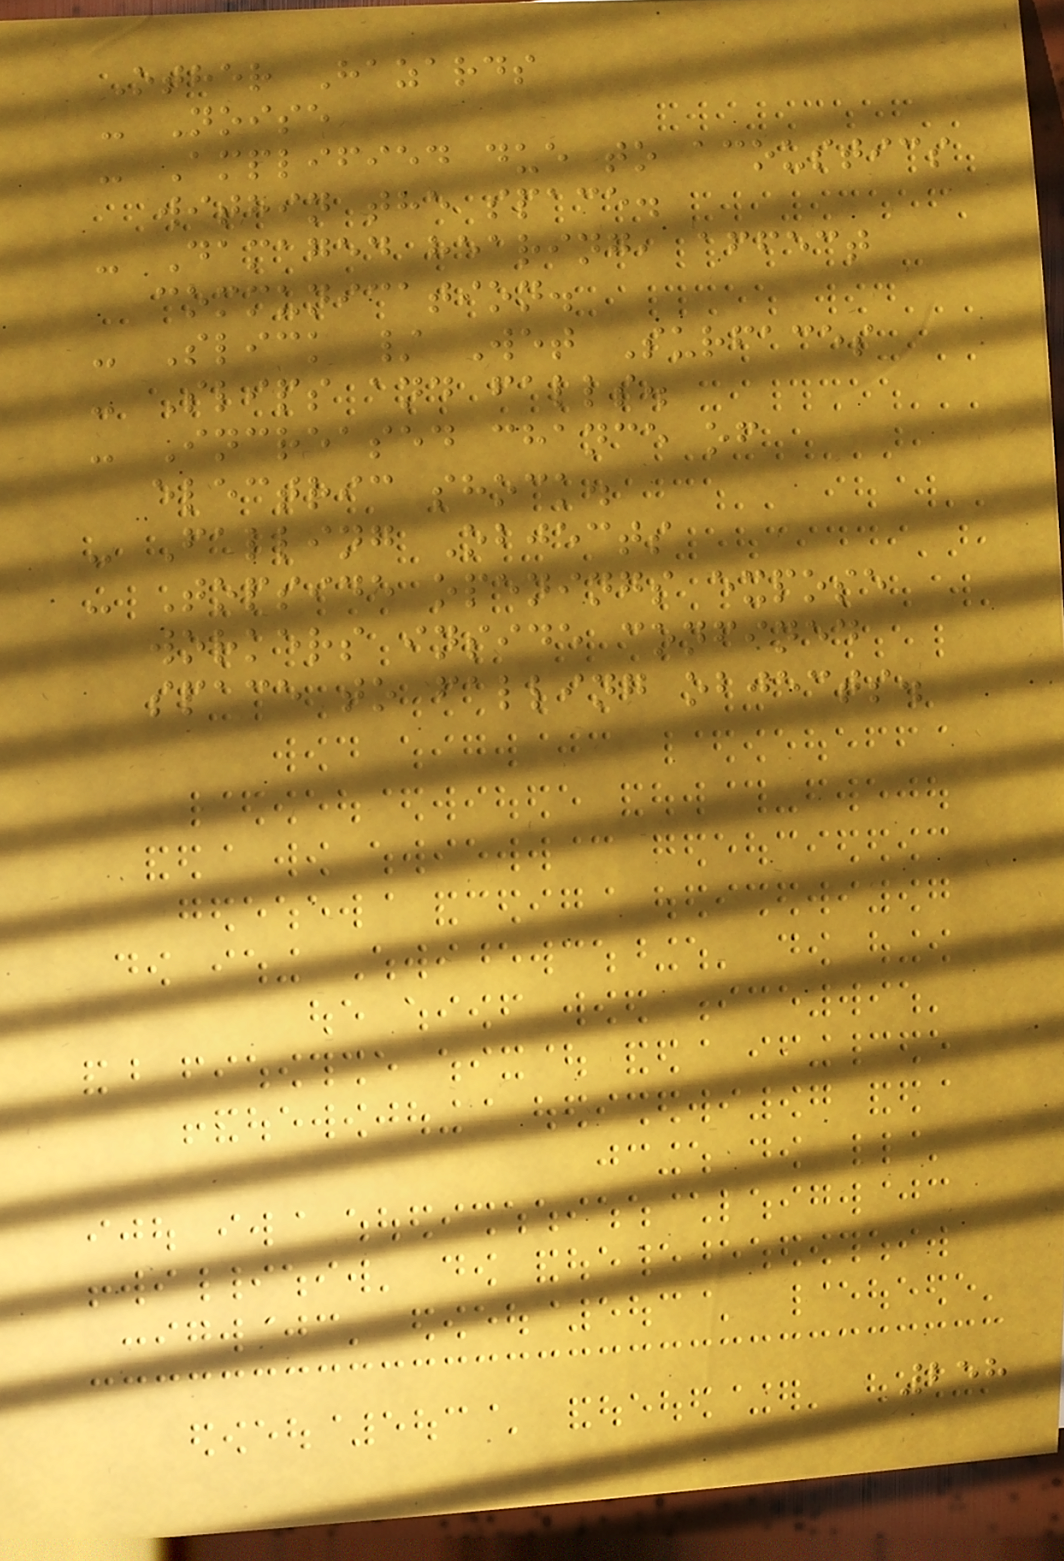Other Hazards
- Noise
- Amplified due to acoustics
within the space.
- Damaged hearing, affect
communication.
- Slick / Wet Surfaces
- Slips and falls.
- Increased chance of
electric shock.
- Falling Objects
- Topside openings expose
workers inside confined
space to falling objects.
258
